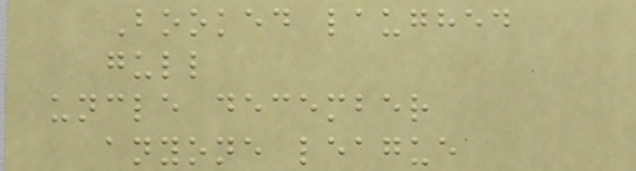Booked laughed
gull
uncle december
anyone league
